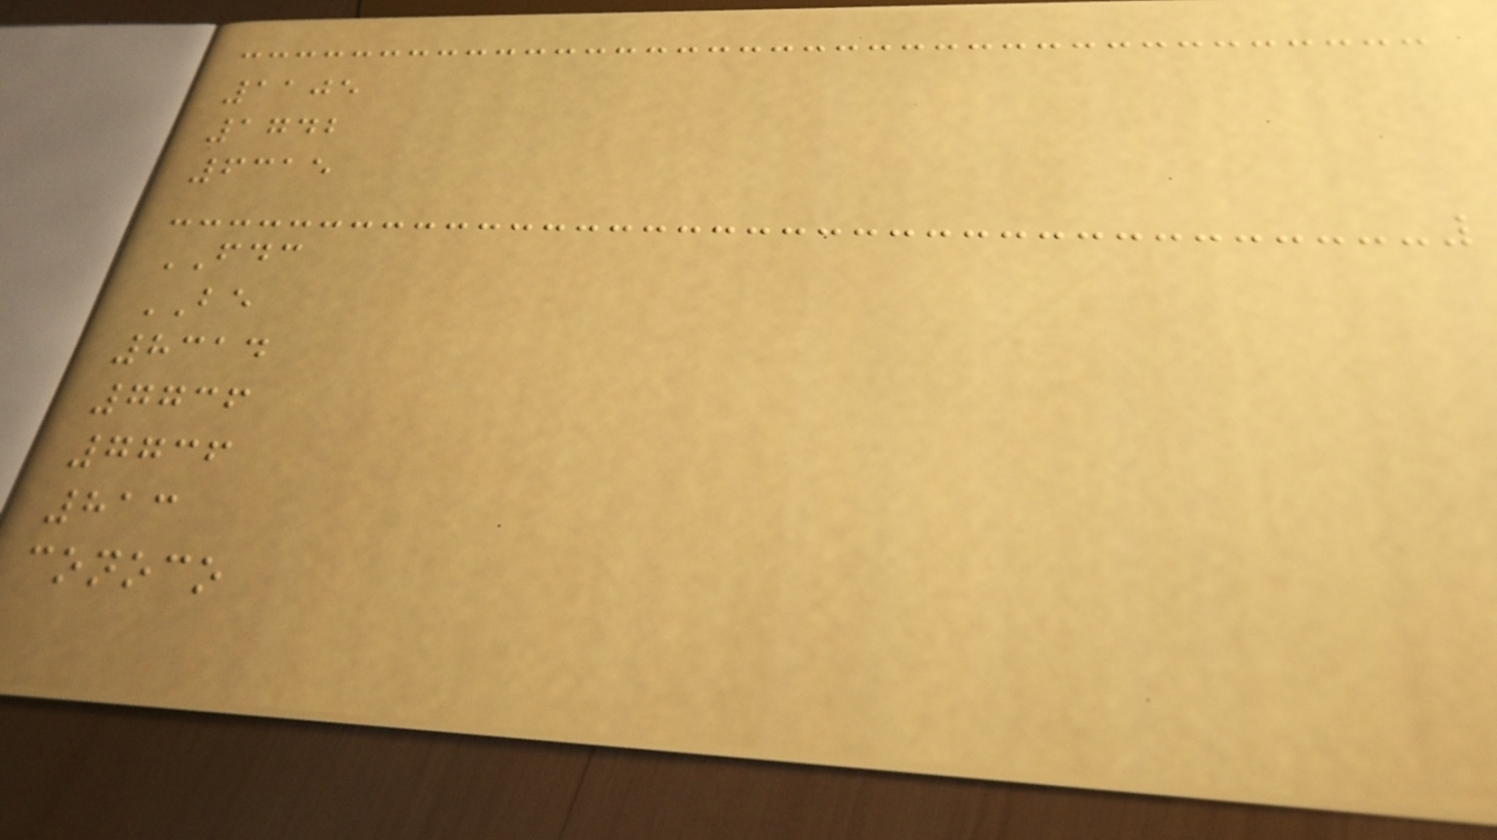1105
1742
6315
FDC
BE
8314
7736
7736
813
conoco
